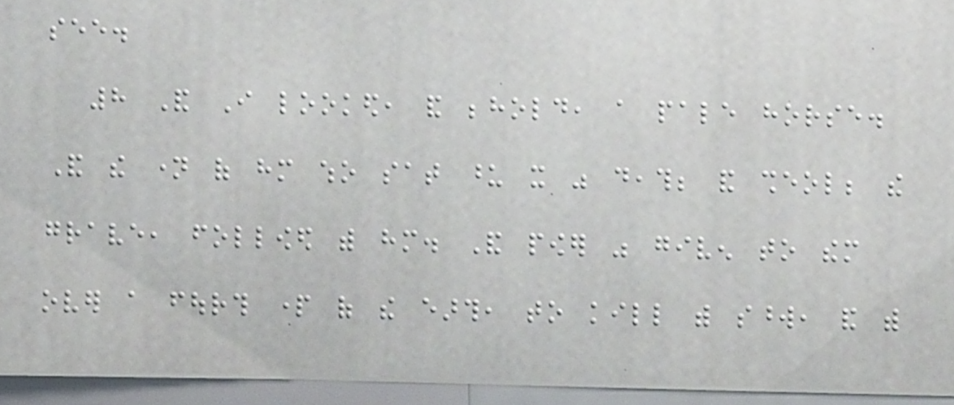see.
8 And I looked, and behold, a pale horse.
And the name of him who sat upon it was death; and sheol; the
grave, followed with him. And power was given to them
over a fourth part of the earth, to kill with sword, and with
